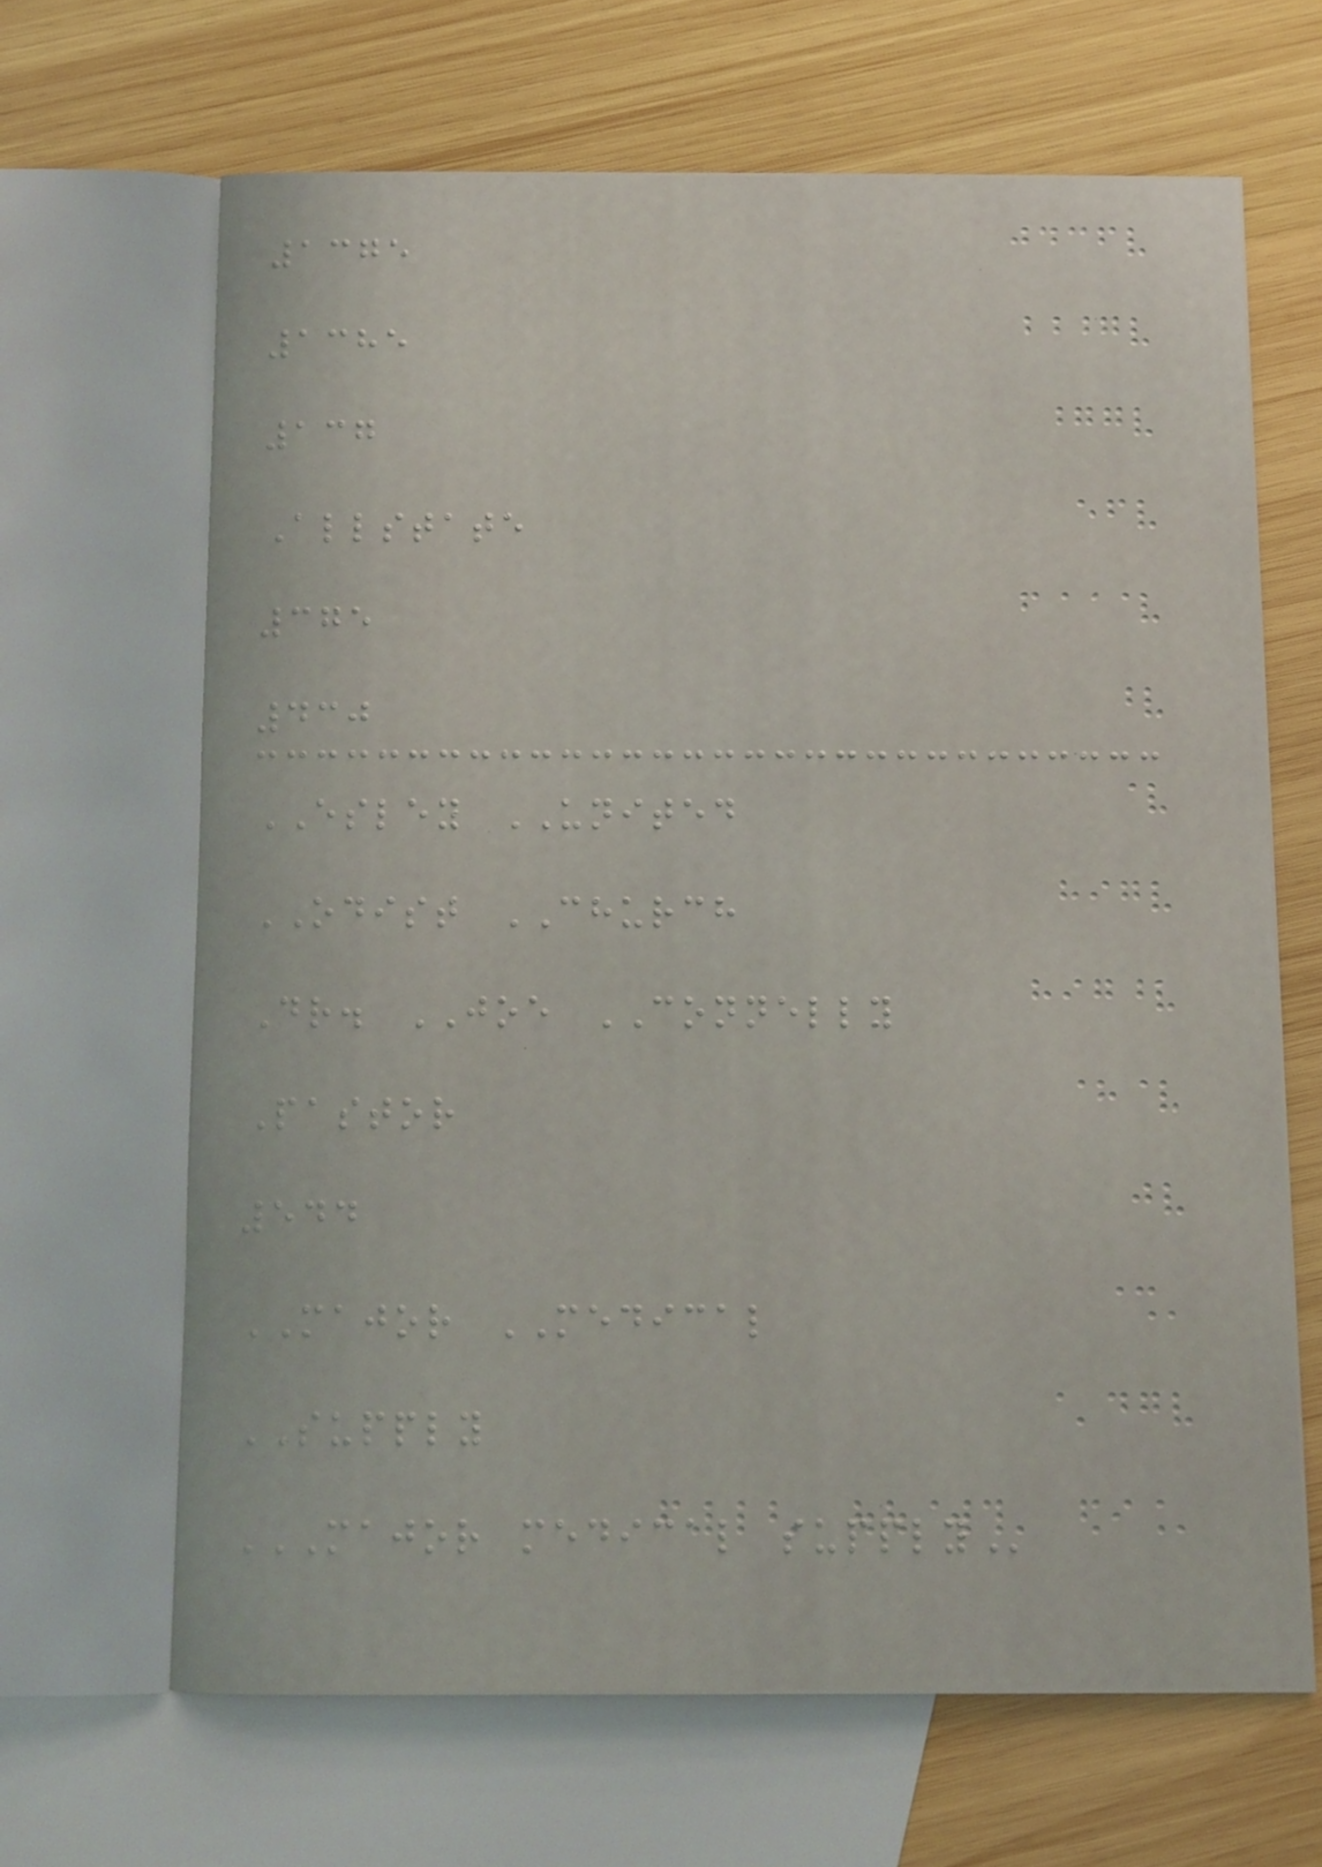1375
1385
137
Allstate
375
430
ESLEY UNITED
ODIST CHURCH
Dr. JOE CONNELLY
Pastor
544
MAJOR MEDICAL
SUPPLY
MAJOR MEDICAL SUPPLY
